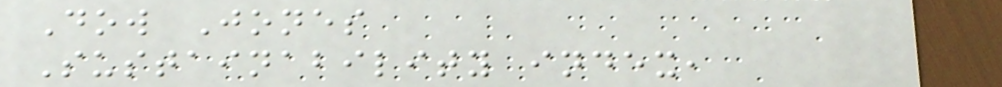Dow Jones
Sustainability index,
